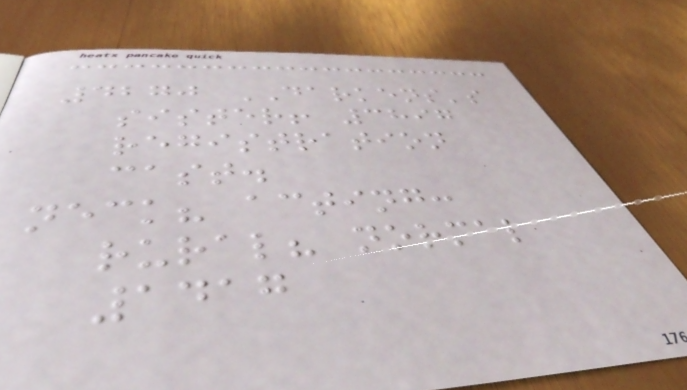4270 DARKENS's
sister! 3897
registration
cast.
neck? acting:
rural? normal
1417
